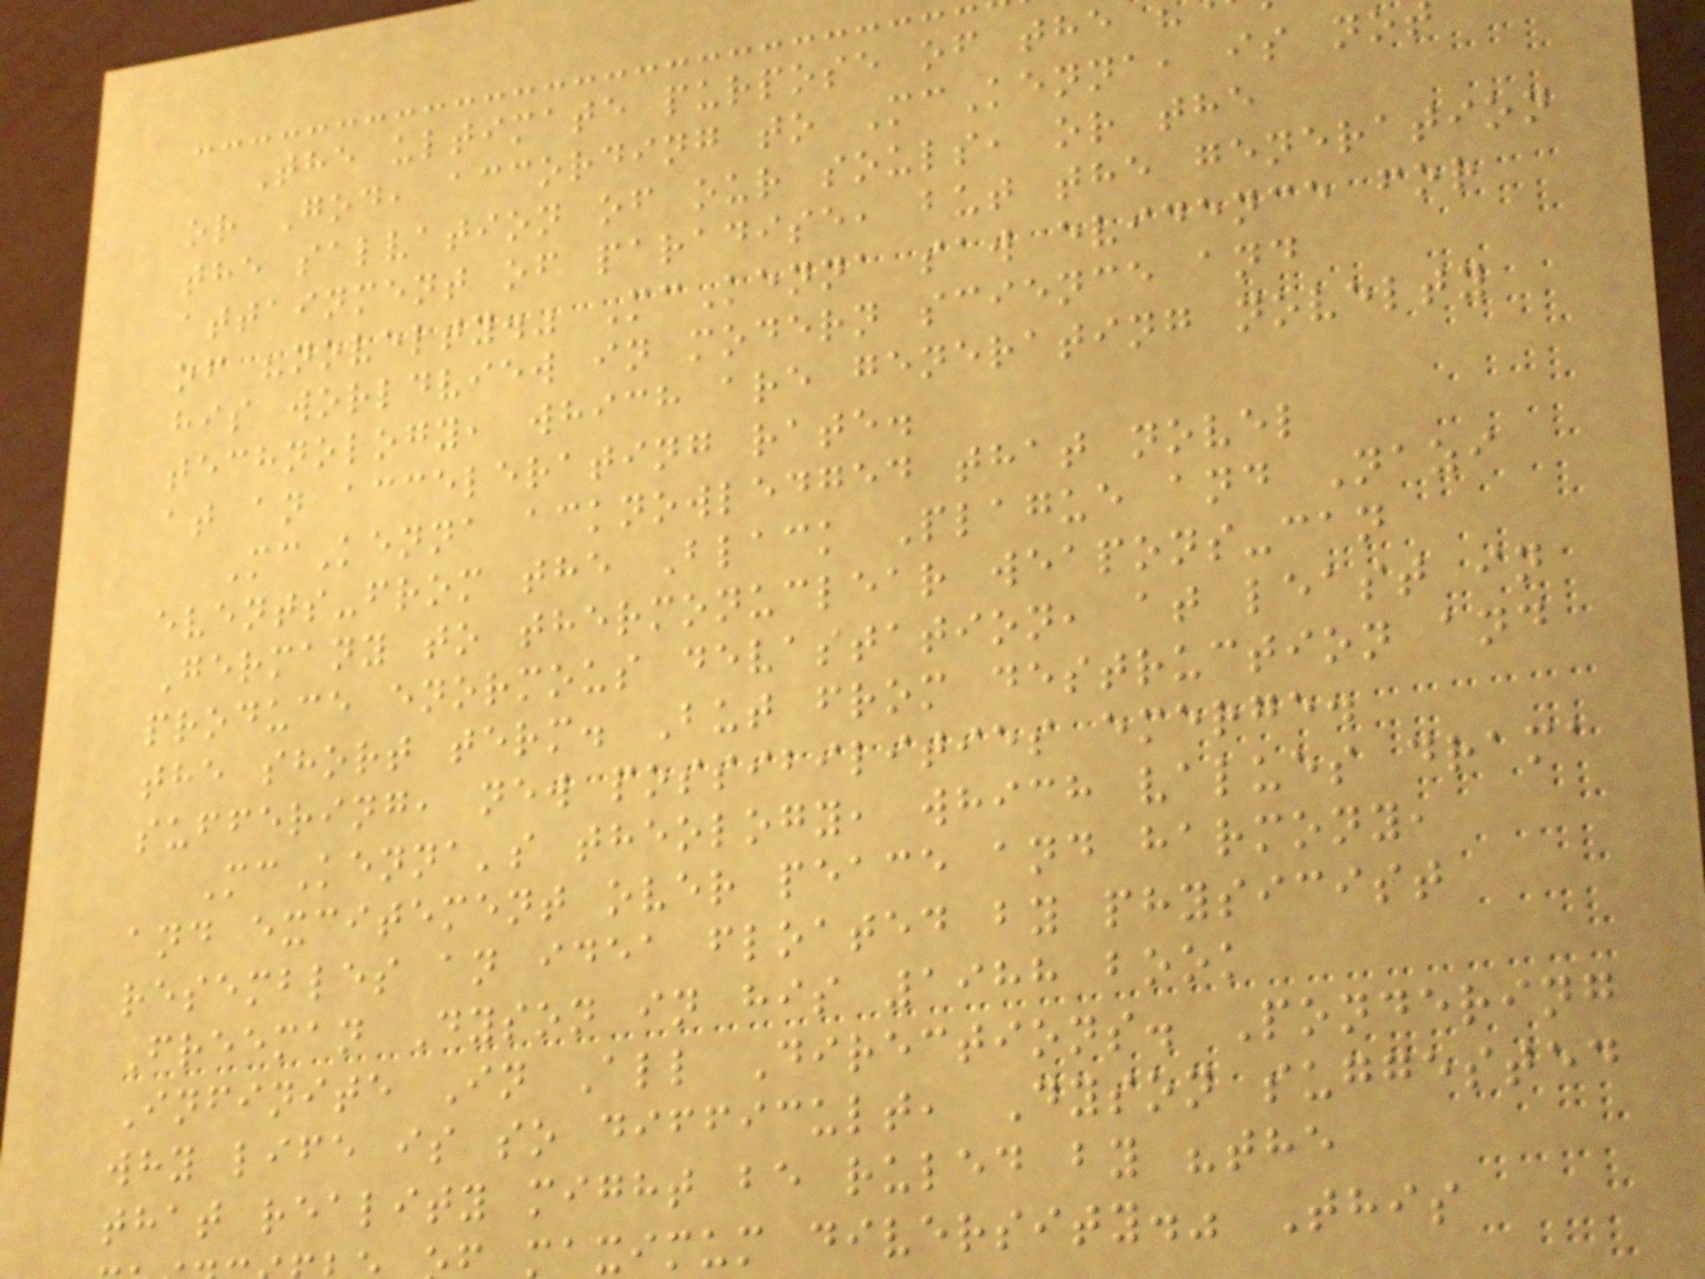The ultimate purpose of the
or God, according to McKenna, is no
the salvation of our souls, or the
attainment of paradise, but the generation
of "novelty." McKenna saw evidence for
his worldview in modern science and
technology, which are generating novelty
at an accelerating rate.
McKenna acknowledged that novel
events-from the Black Plague and Nazi
Germany to thermonuclear weapons-can
produce enormous devastation, at least in
the short term. But from destruction and
suffering, new possibilities emerge.
McKenna's theology, which values drama
and excitement over peace and harmony,
resembles an idea floated by physicist
Freeman Dyson in his 1988 book
Infinite In All Directions. Pondering
why life is so difficult, Dyson suggested
that reality might be ruled by "the
maximum diversity." This
